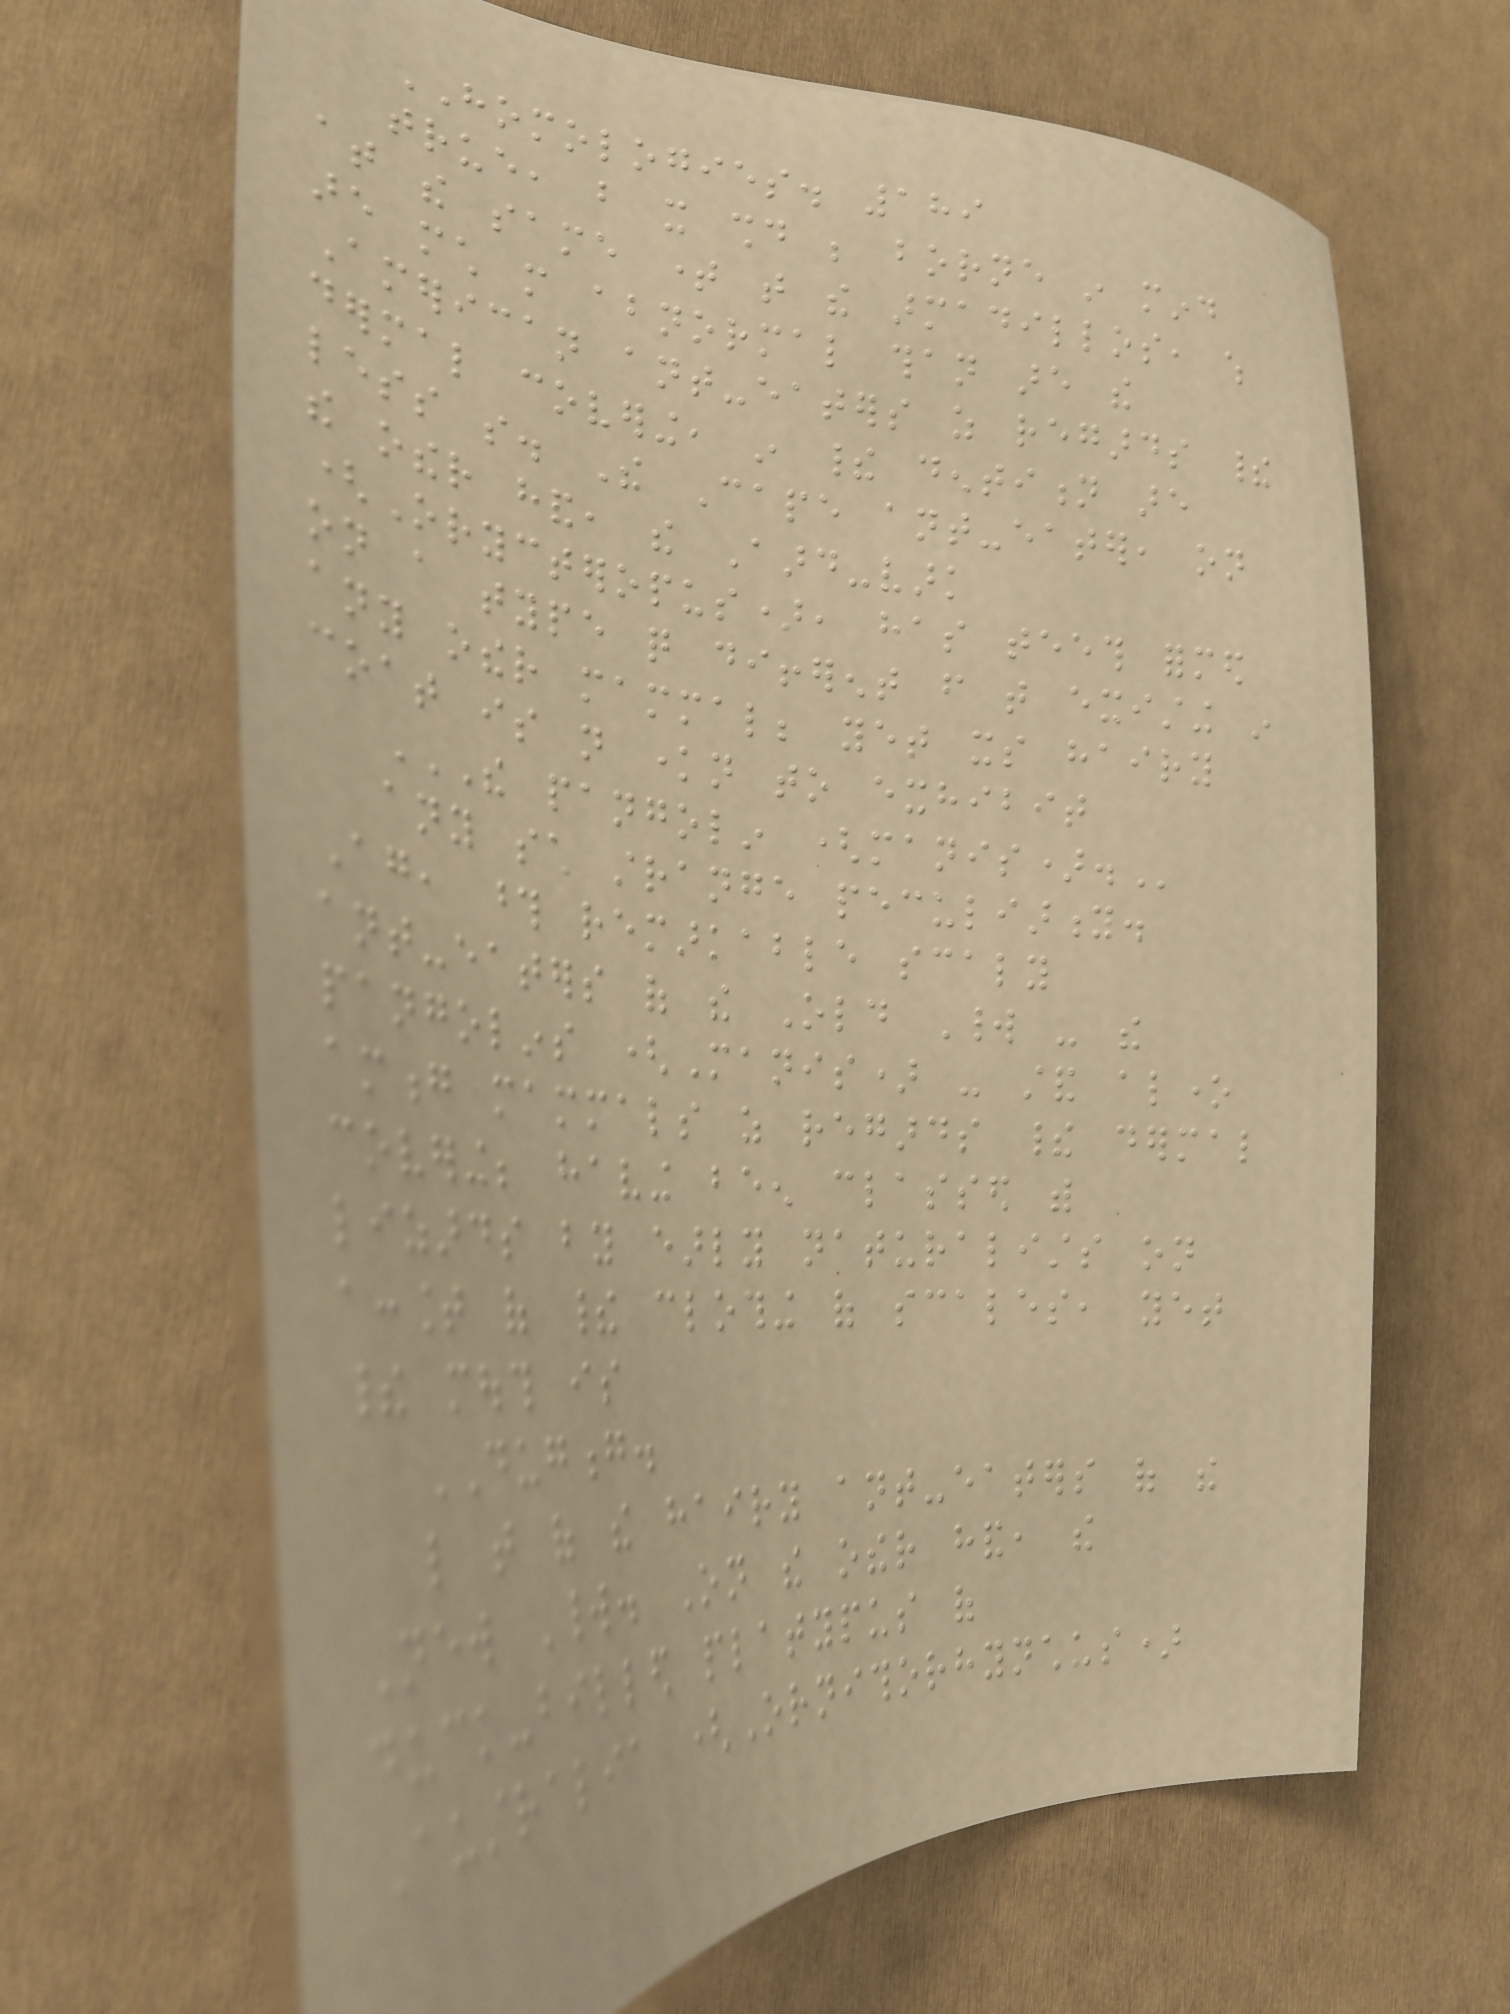HOMOLOGIES. 189
true, but it should be borne in mind
at the same time that the armadillos, which
are much more abnormal than are the
American ant-eaters as regards their
dermal covering, in their dentition are
less so. The Cape ant-eater, on
the other hand, the Aard-vark
(Orycteropus), has teeth formed
on a type quite different from that existing in
any other mammal; yet its hairy
coat is not known to exhibit
THE PANGOLIN (MANIS).
any such strange peculiarity.
Again, those remarkable scaly
ant-eaters of the Old World - the
pangolins (Manis) - stand alone
among mammals as regards their dermal
covering; having been classed with
lizards by early naturalists on
account of their clothing of scales, yet
their mouth is
DUGONG.
like that of the hairy ant-eaters of the
New World. On the other hand, the
duck-billed platypus of
Australia (Ornithorhynchus)
